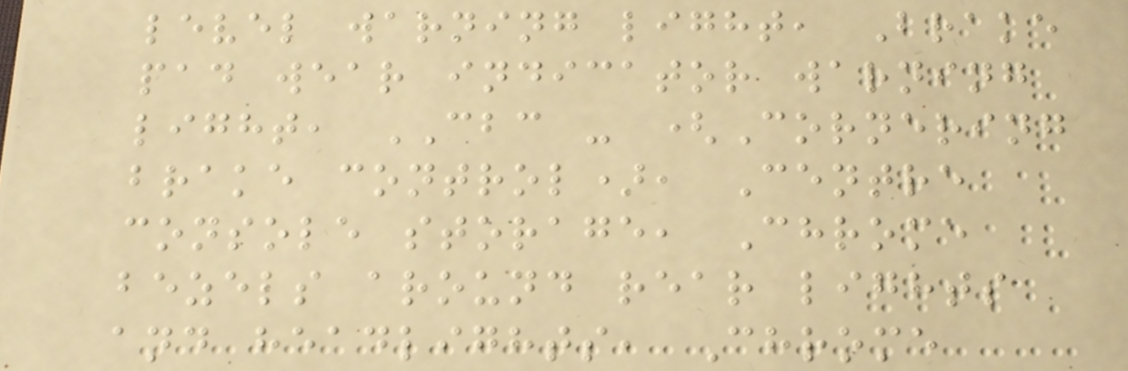level warning light, Brake
pad wear indicator warning
light, CBC - (Cornering
brake control), Centre
console storage, Chrome
bezels around rear lights
and headlights, Chrome
